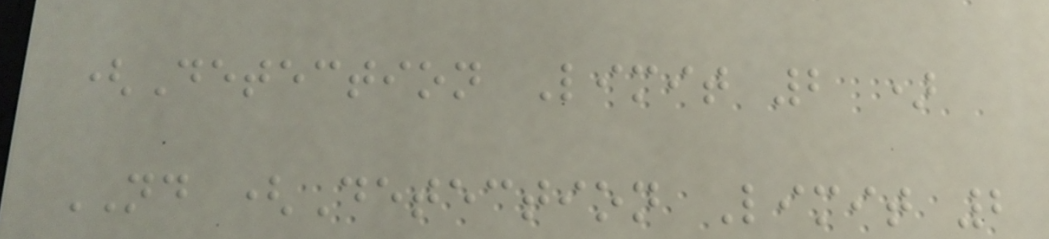(Detection Limit 2 )
ND (Detection Limit 2
